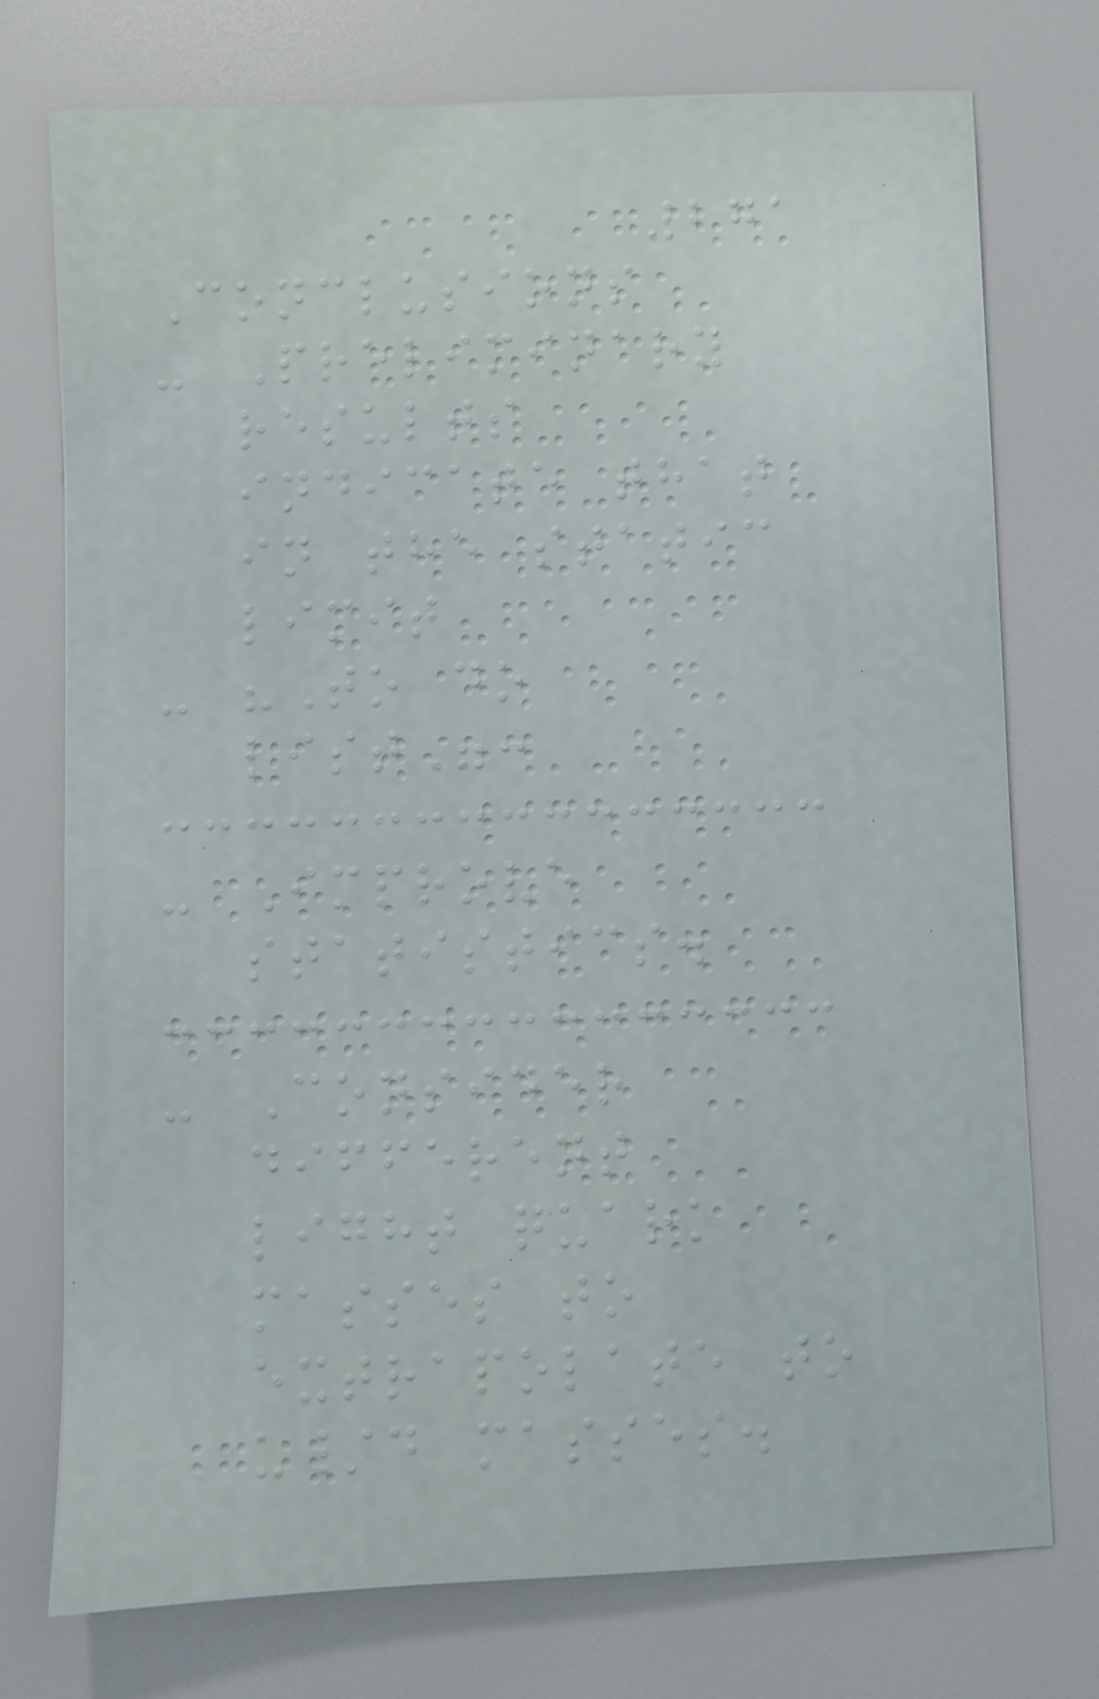271
Conclusions
- Preliminary
results
indicate that
in the static
limit
- "To do
list":
- Improve
statistics.
- Consider
different
light quark
masses to
extrapolate to
u/d masses.
